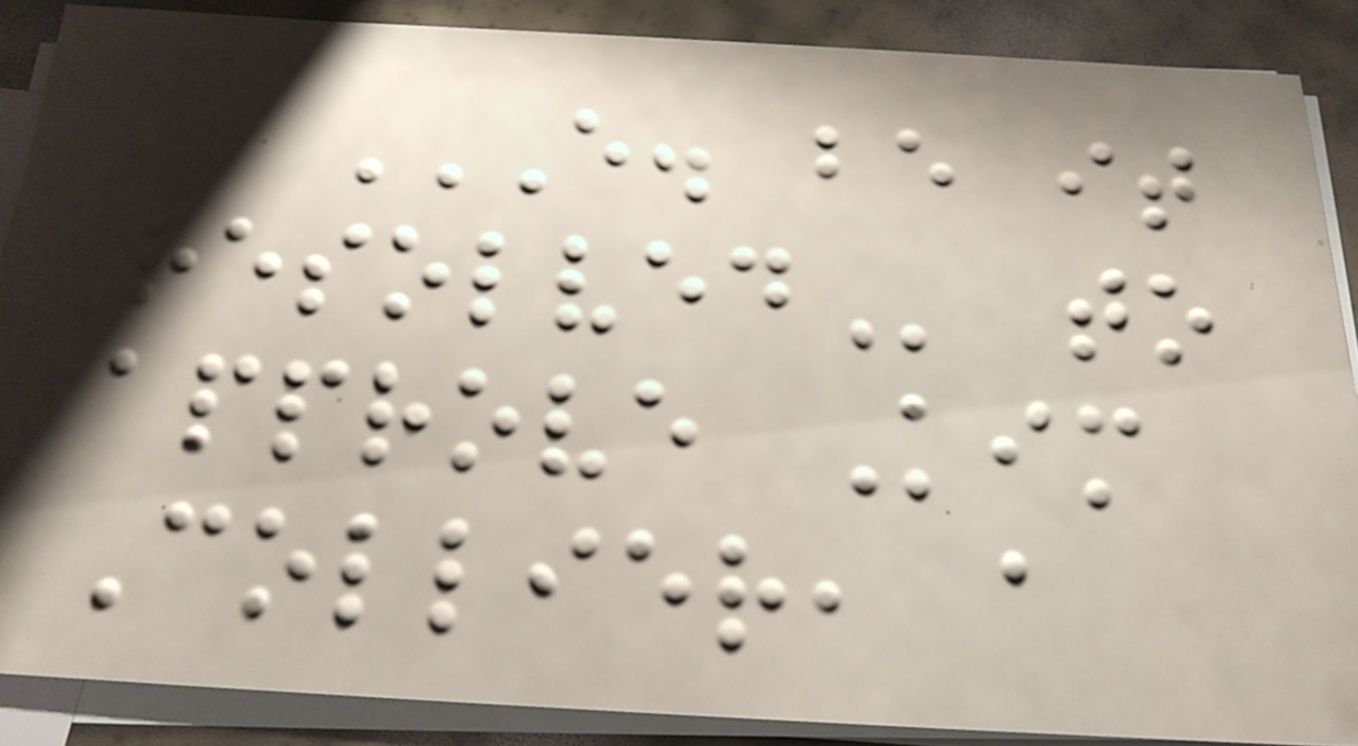E. BE IT
RESOLVED to
approve Kim
Collier, a
